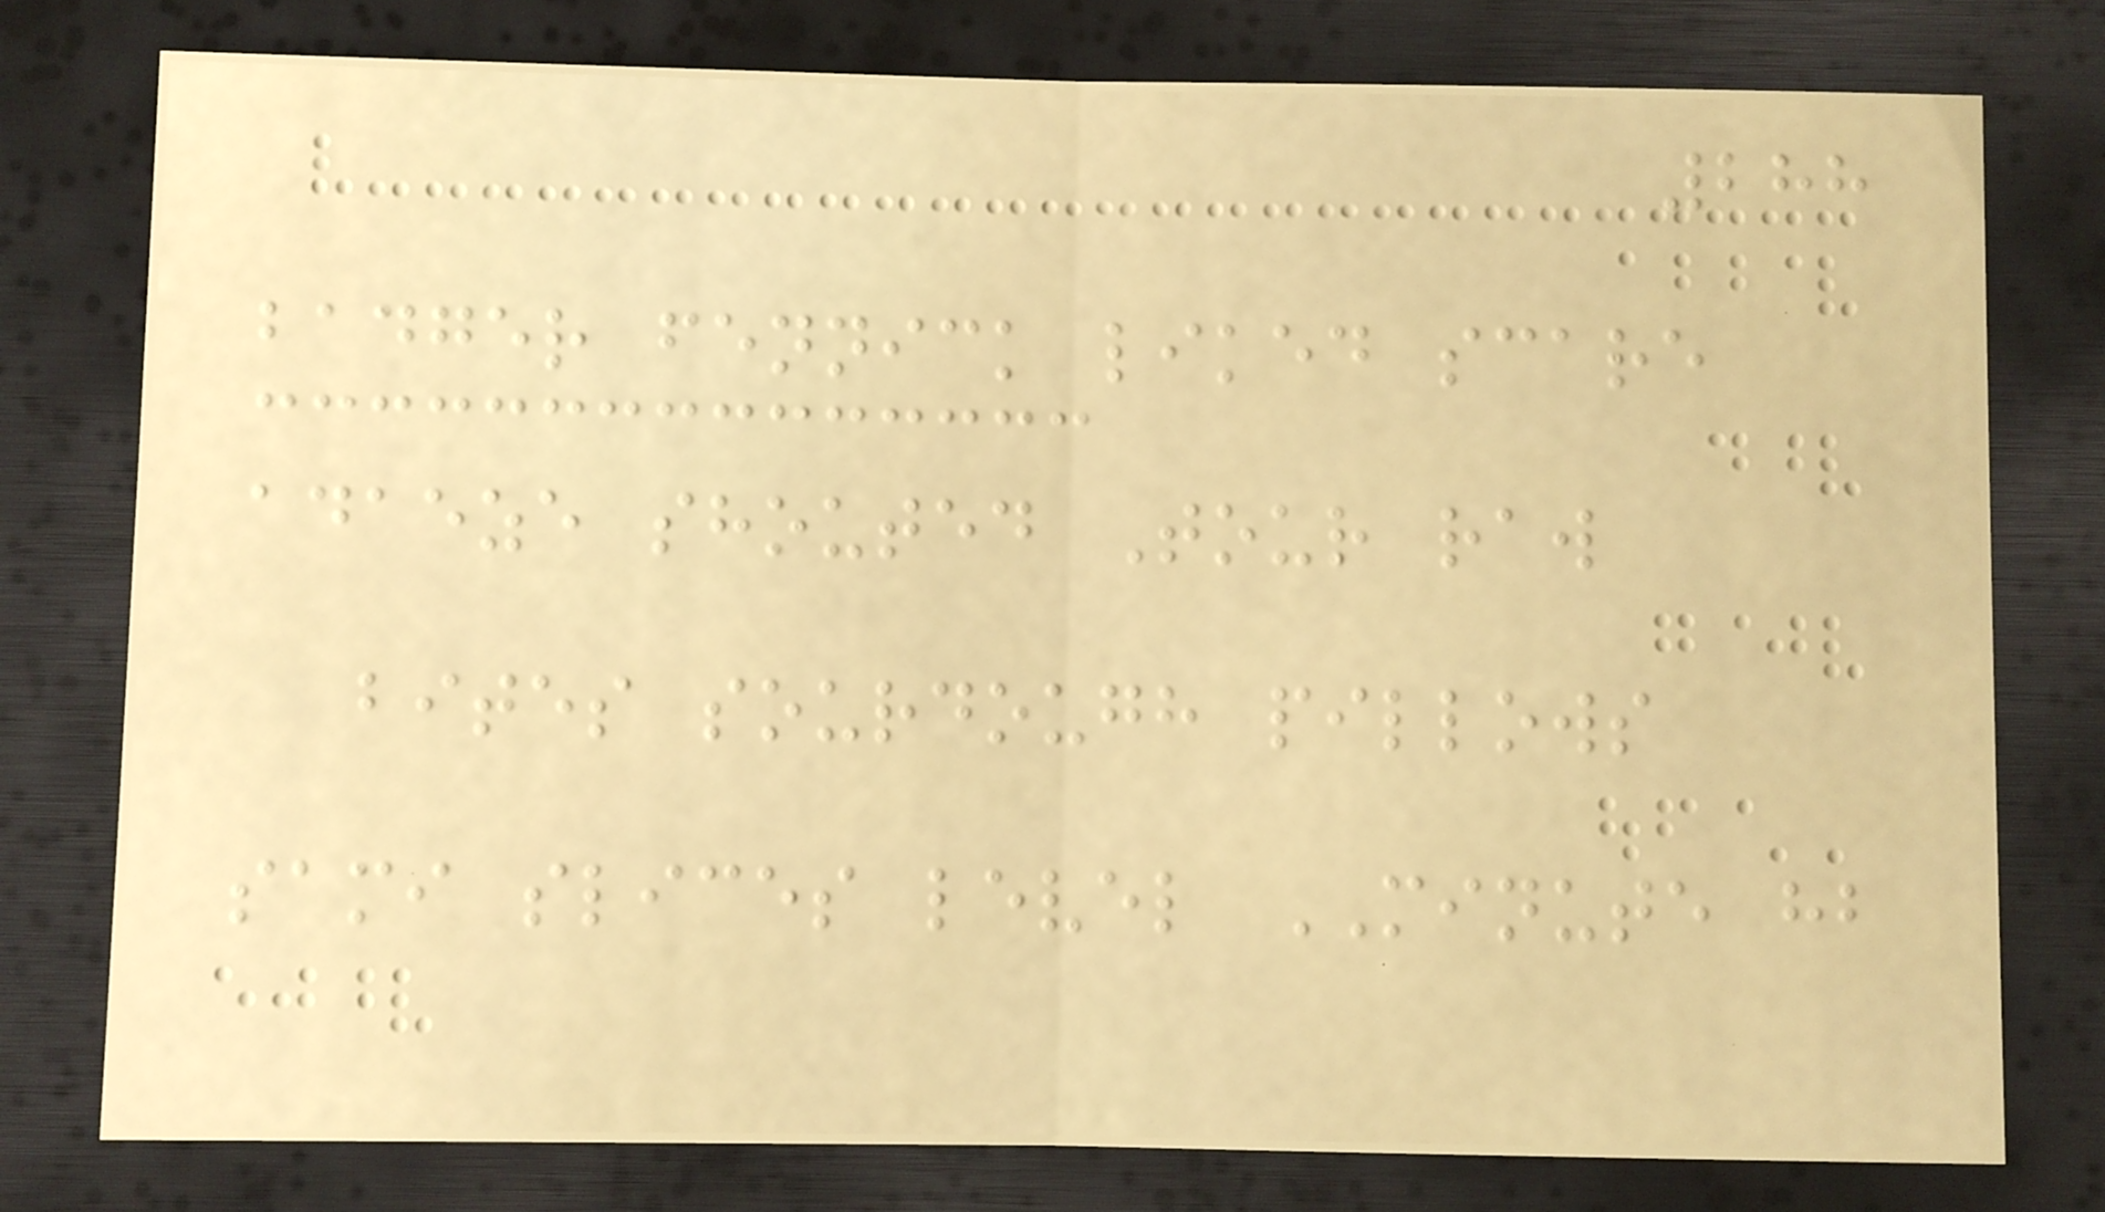288
badger fennick liked scare
adaeze shouted Tour raw
bites sourdough pillows
sami slices level MINUTE hb
